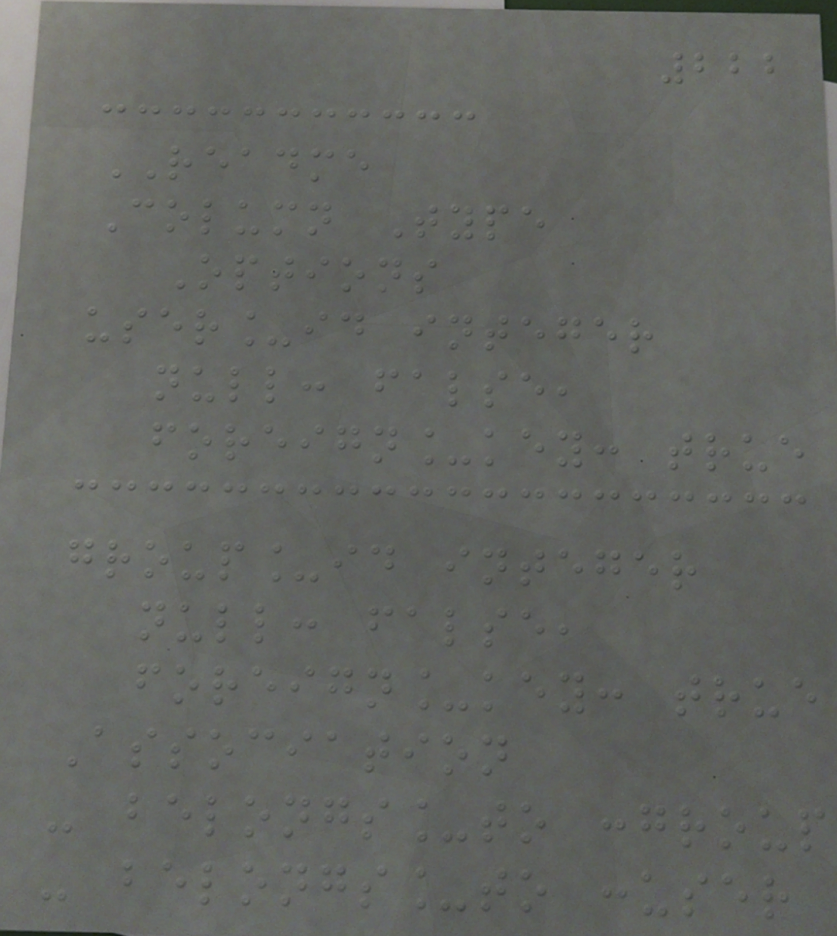222
README
Column Type
Options
user_id integer
null: false,
foreign_key: true
group_id integer
null: false,
foreign_key: true
Association
- belongs_to :group
- belongs_to :user
